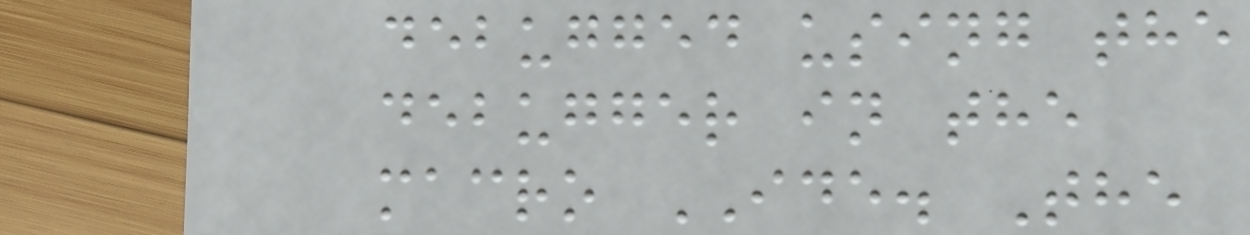debugged using the
debugger in the
macro IDE. The
